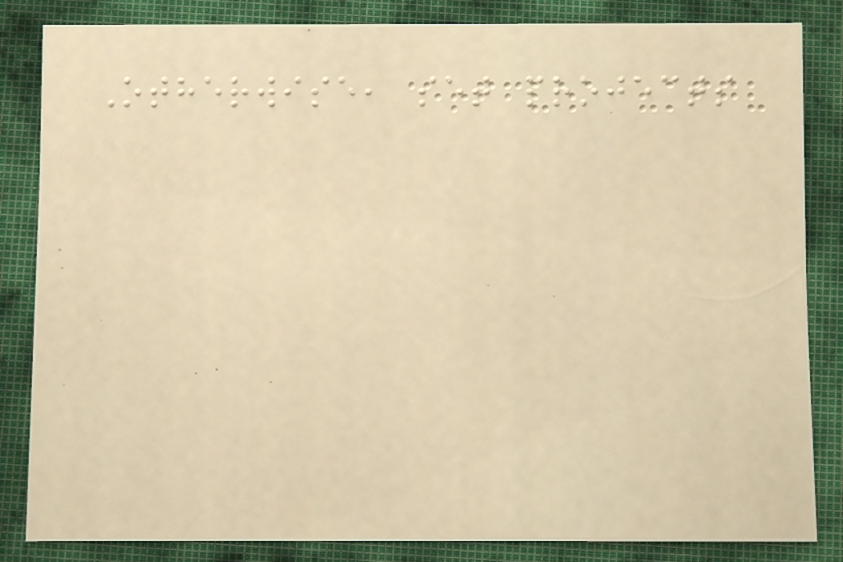Otherwise, set projects
